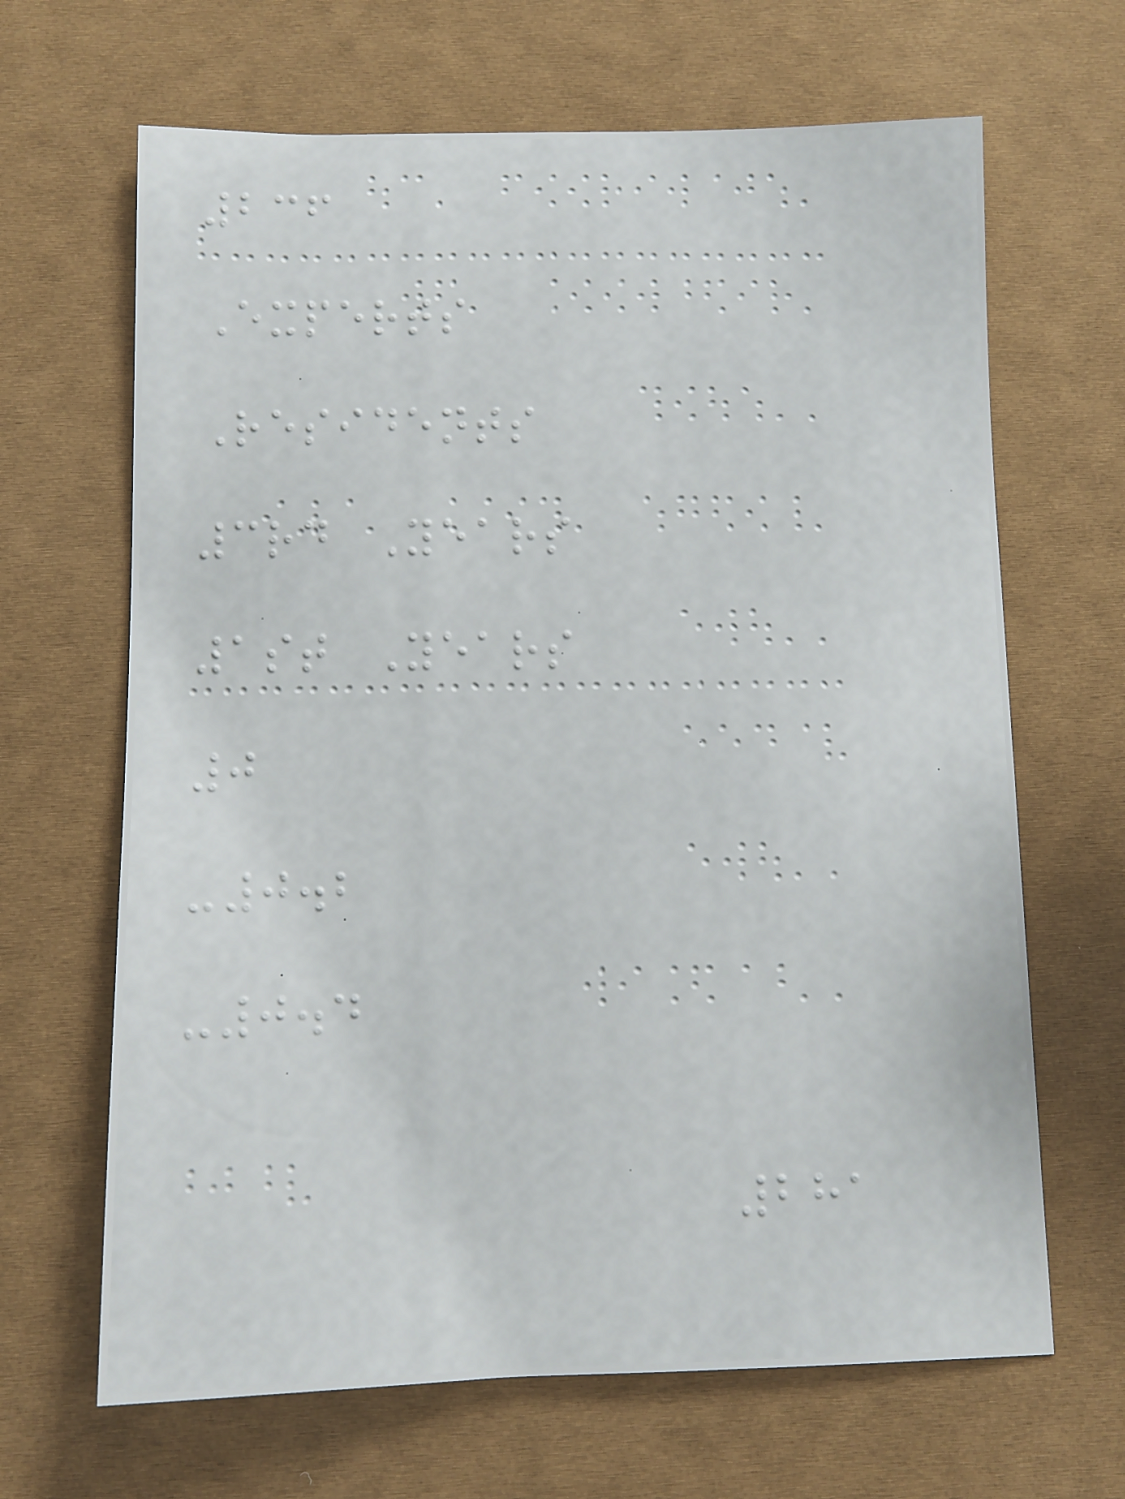236
Experts
Residents
3rd Years
1st Years
0
-0.2
-0.4
281
